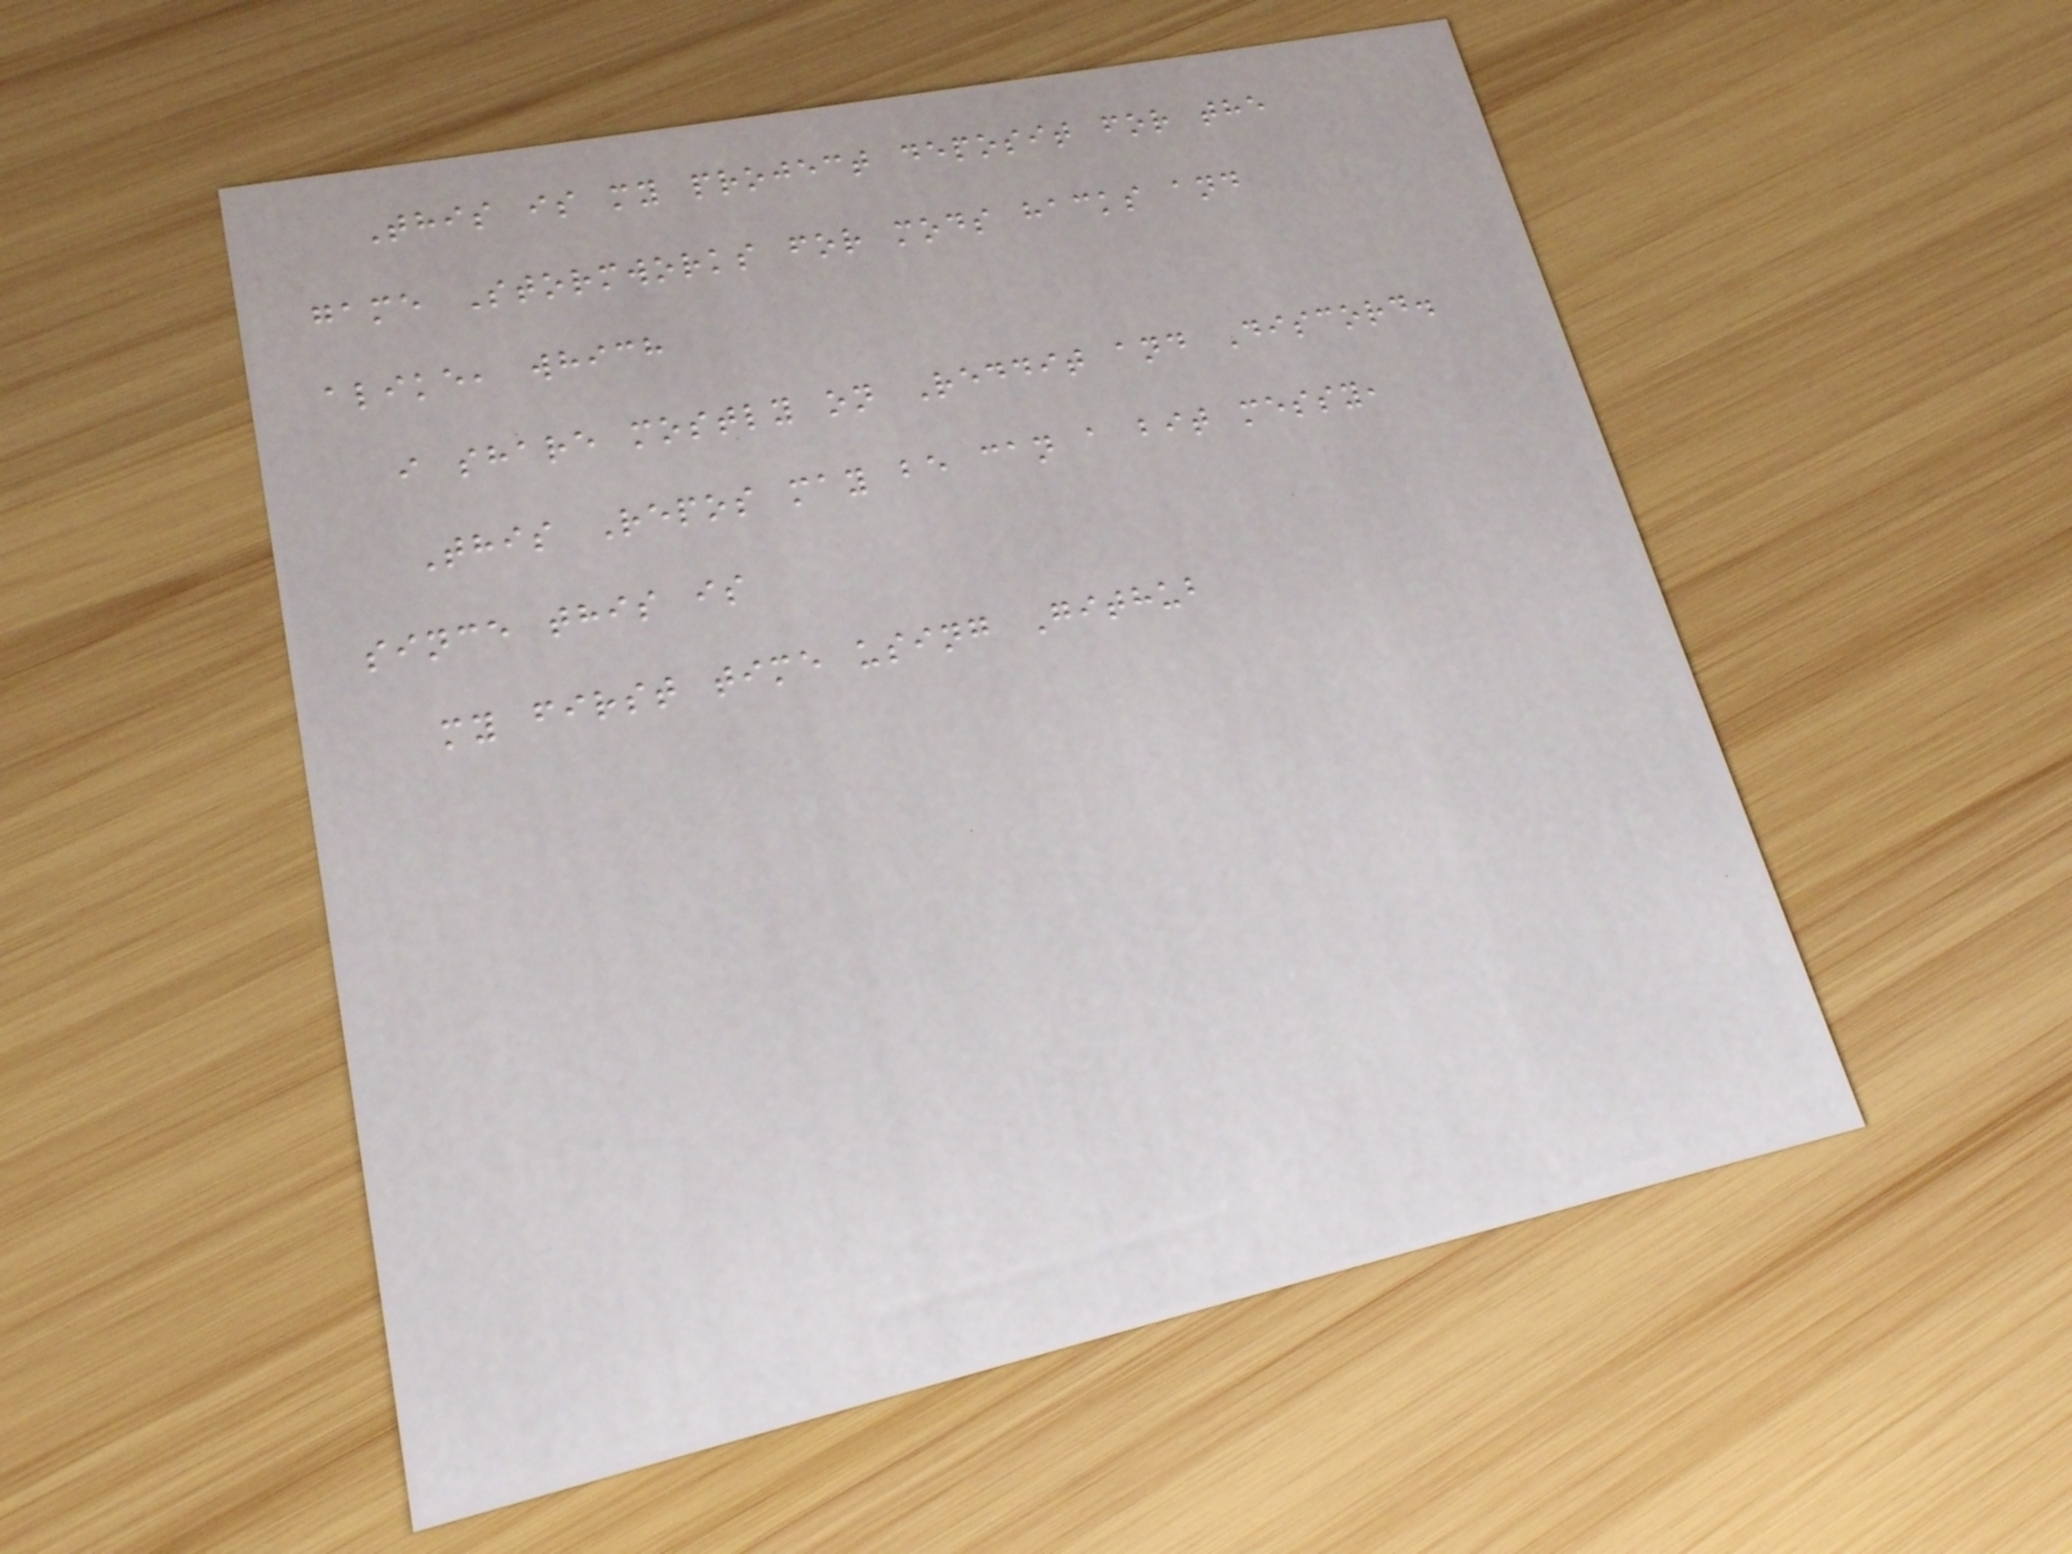This is my project deposit for the
game Stormworks for mods hacks and
alike, which
i share mostly on Reddit and Discord.
This Repos may be can a bit messy,
since this is
my first time using Github
